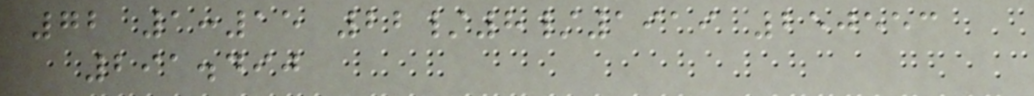72 1:15 22/8/1919 250553
291.490
